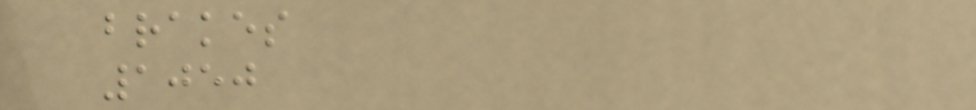brakes
1050
